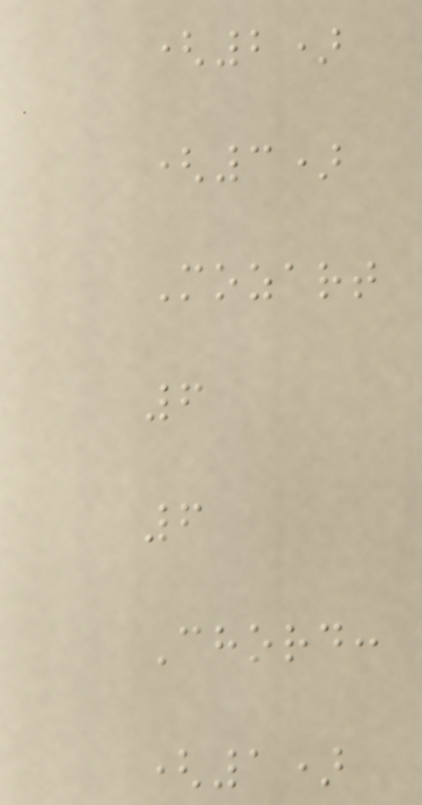(2)
(3)
Mozart
6
6
Chord:
(1)
